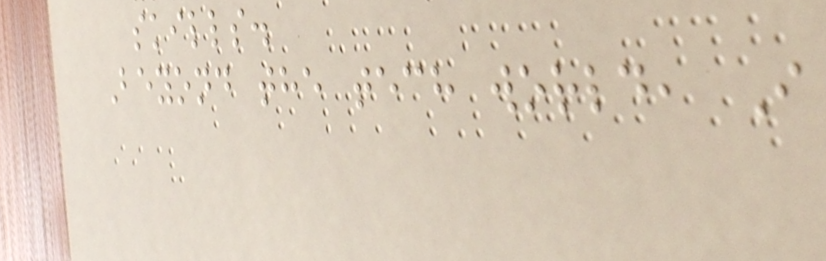skills.
Beyond the tech world, I
